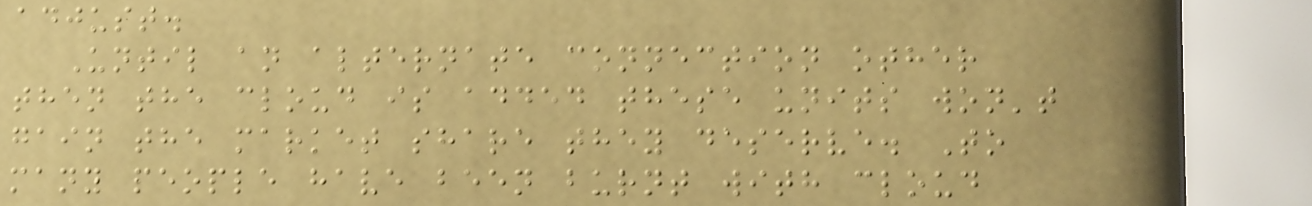adjust.
Until an alternate connection other
then the cloud is added these units won't
gain the market share they deserve. To
many people have been burnt with cloud
